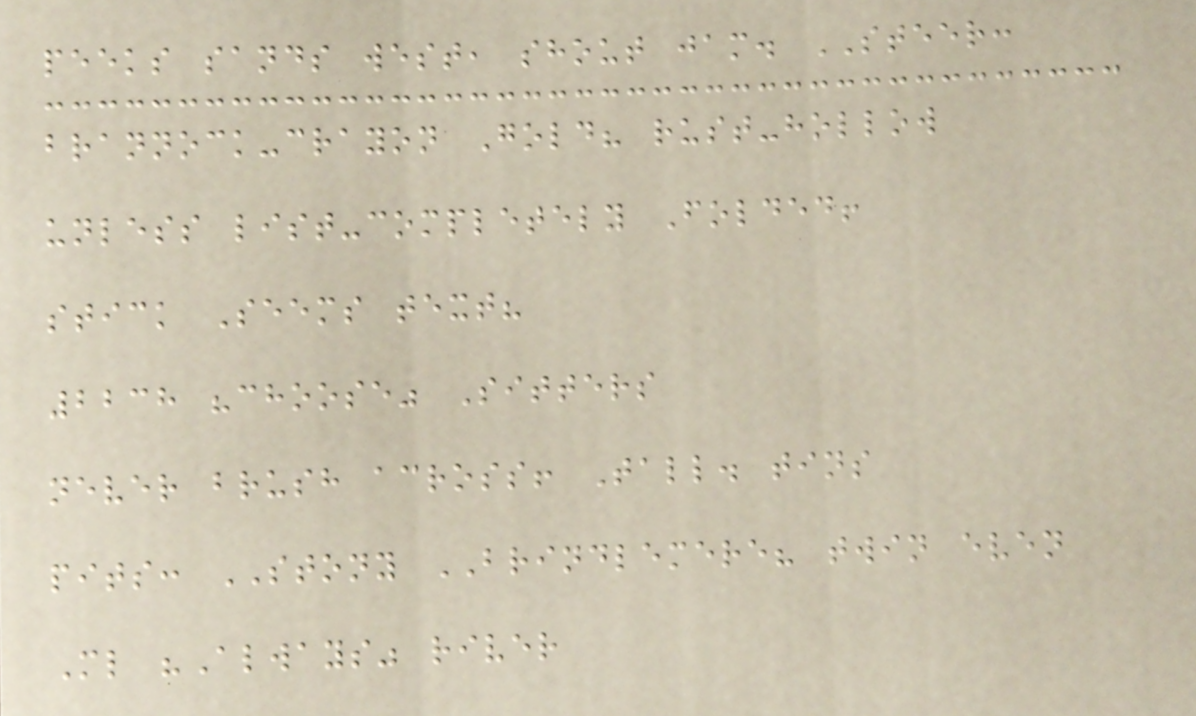peeks sands west, shout jam. STEER:
brannock-crayon Gold? rust-hollow
unless list-completely Folded!
stick Seems text?
2238 "choose" Sitters
never brush across! Tall. tins
pits: STONY BRINDLEMERE? twin even
Ml "Always" river
